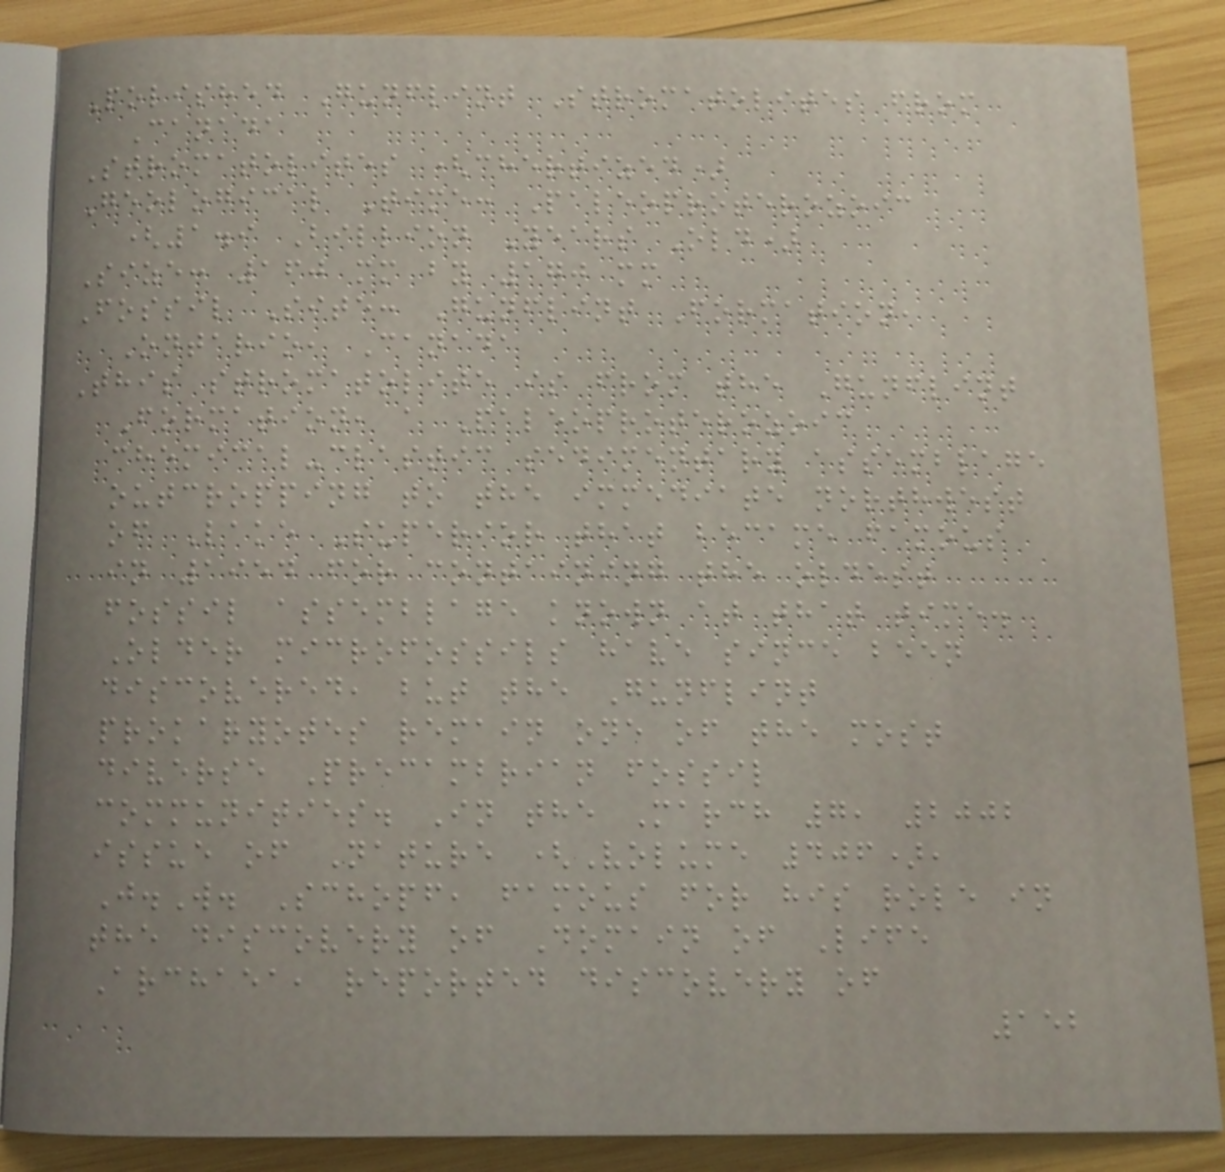Polished Gunflint Stromatolites from
Canada
Stromatolites (chertized)
Geological Time: Paleoproterozoic
(1.9 Billion Years Old)
Size: 160 mm by 170 mm
Fossil Site: Gunflint Formation,
Ontario, Canada
This stromatolite is from the Gunflint
Formation, a Paleoproterozoic
chemical-clastic sedimentary assemblage
outcropping to the immediate northwest
of Lake Superior that became famous
in 1954 for containing the oldest
fossil assemblage known at that time.
Older microfossils have since been
discovered, but the Gunflint
prokaryotes remain one of the most
diverse Precambrian fossil
communities. In the March 7, 2002
issue of Nature (Volume 406),
J.W. Schopf, famous for his role in
the discovery of Domain of Life
Archaea, reported discovery of
152
